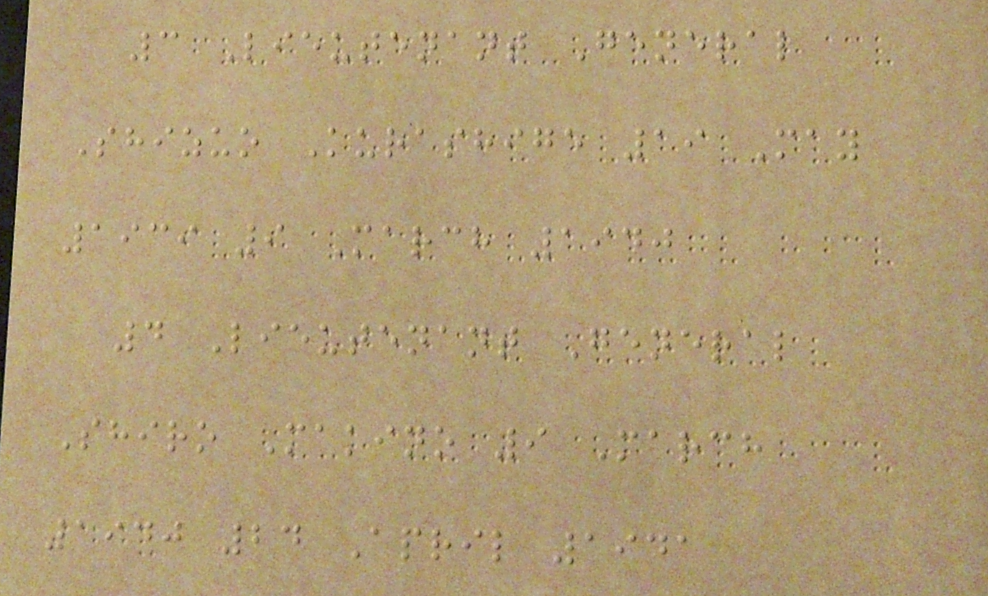3 Lieutenant General
Shizuo Kurashige 19 May
1939 9 March 1940
4 Lieutenant General
Shiro Makino 9 March
1940 24 April 1941
